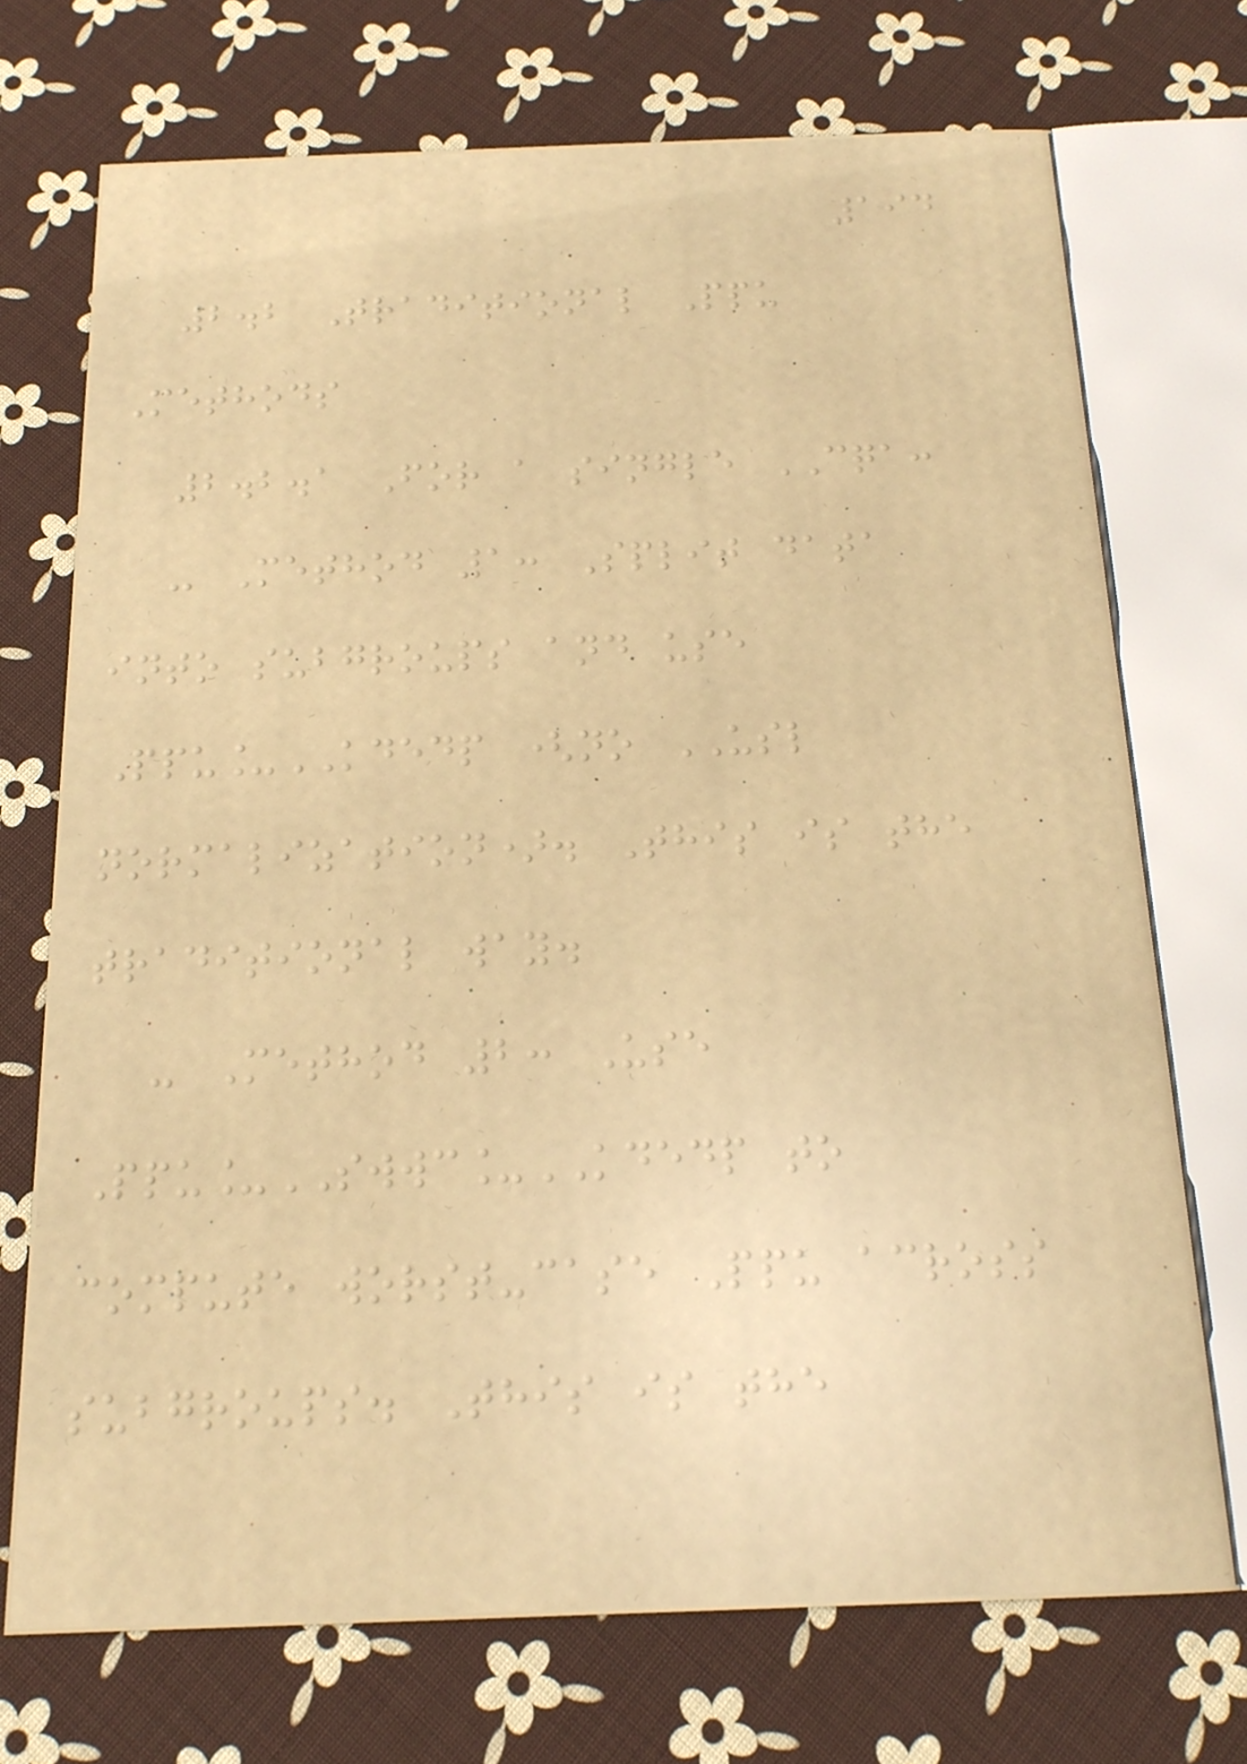194
2.2 Traditional Ppu
Methods
2.2.1 For a single CQA:
- Method 1: Split data
into subgroups and use
Ppu_KDEDP (no USL
normalization). This is the
traditional way.
- Method 2: Use
Ppu_SWWC_KDEDP to
compute worst-case Ppu across
subgroups. This is the
